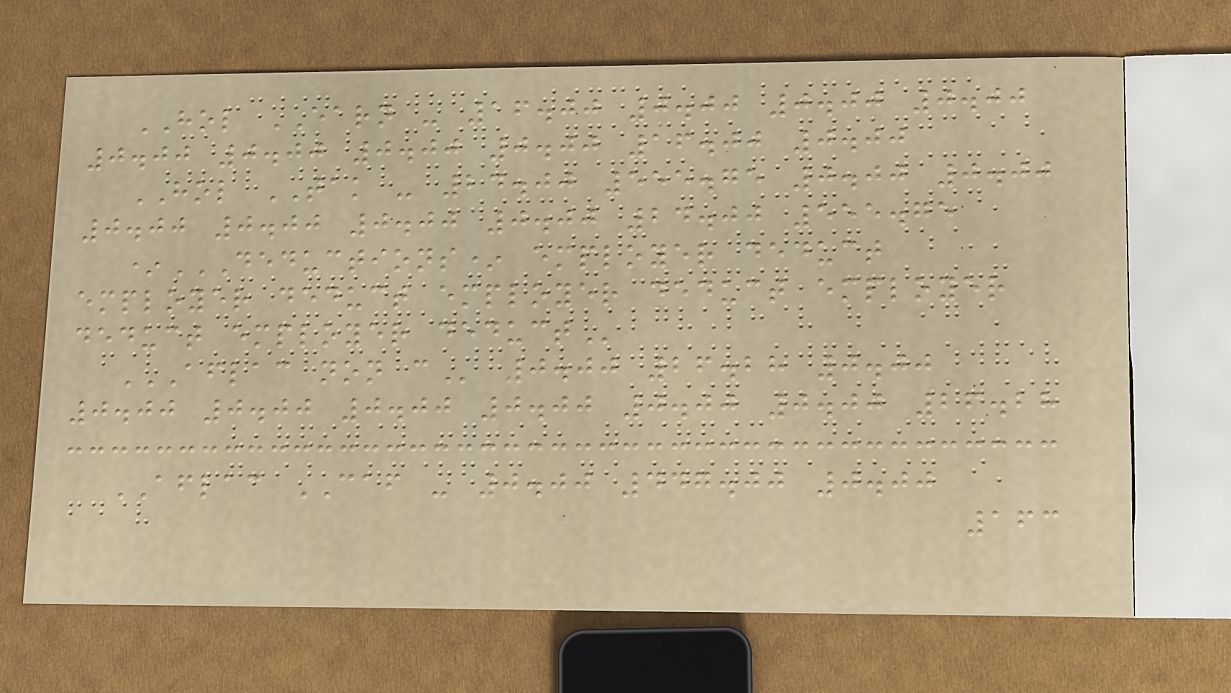HOL EARN - 16.00 0.00 0.00 0.00
0.00 0.00 0.00 0.00 16.00 0.00
HOL TAK - 24.00 555.75 0.00 0.00
0.00 0.00 0.00 0.00 24.00 555.75
*DEDUCTIONS* EMPLOYER DEDUCT
EMPLOYER DEDUCT EMPLOYER DEDUCT EMPLOYER
DEDUCT EMPLOYER DEDUCT
AFLAC NON C 0.00 26.28 0.00
0.00 0.00 0.00 0.00 0.00 0.00 26.28
AFLAC CAF - 0.00 447.00 0.00
163
